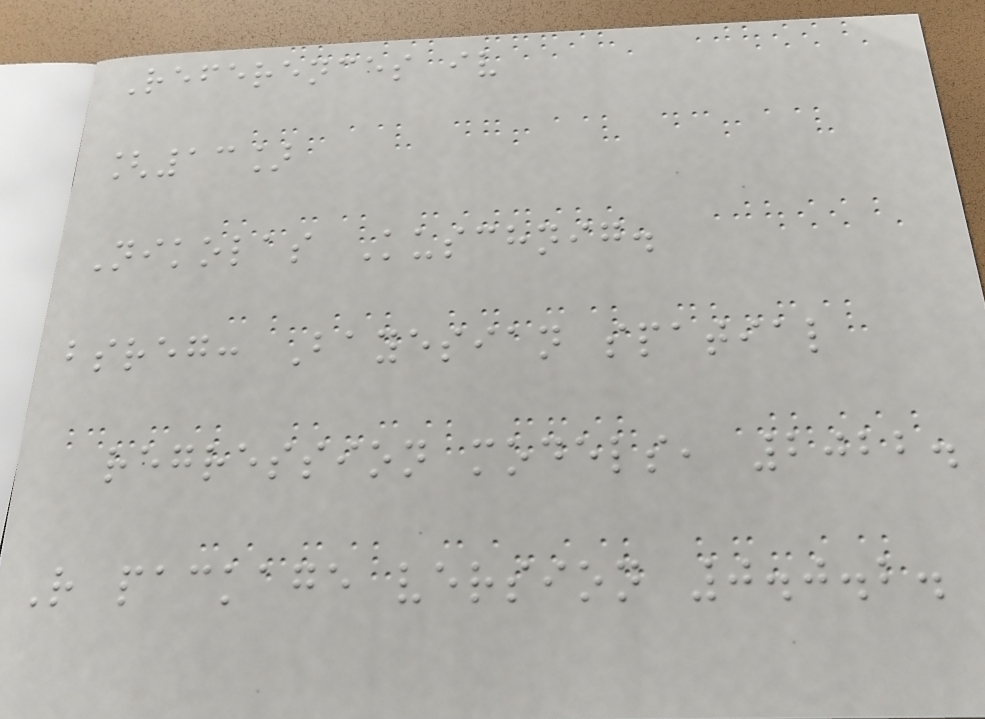References iv
[13]
Nikolas Kuschnig.
bsreg: Bayesian spatial
regression models, 2022.
R package version 0.0.2.
